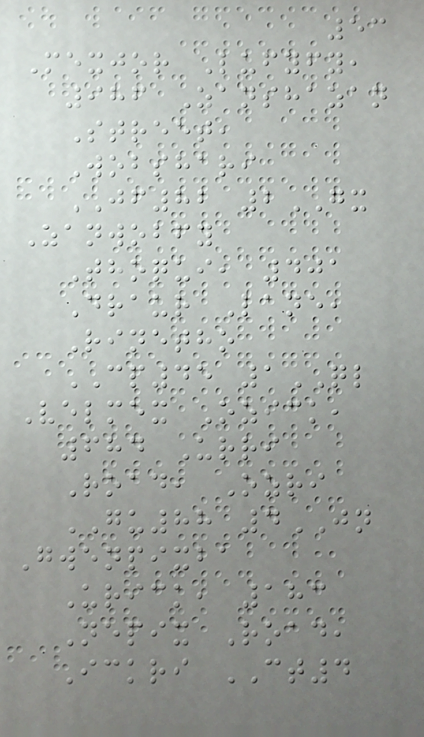53
Mexjor Lufyfy,
986 Zanshazan
Street,
Wobshari
JF82 2GX
Zanwobfy
Thoqui, 401
Draur Lane,
Rinetho
CP45 1QL
Velmex Ozick,
684 Urri
Road, Ozri
GU88 4JN
Gwenpixba
Urick, 183
Nepix Road,
Ickri CT4
